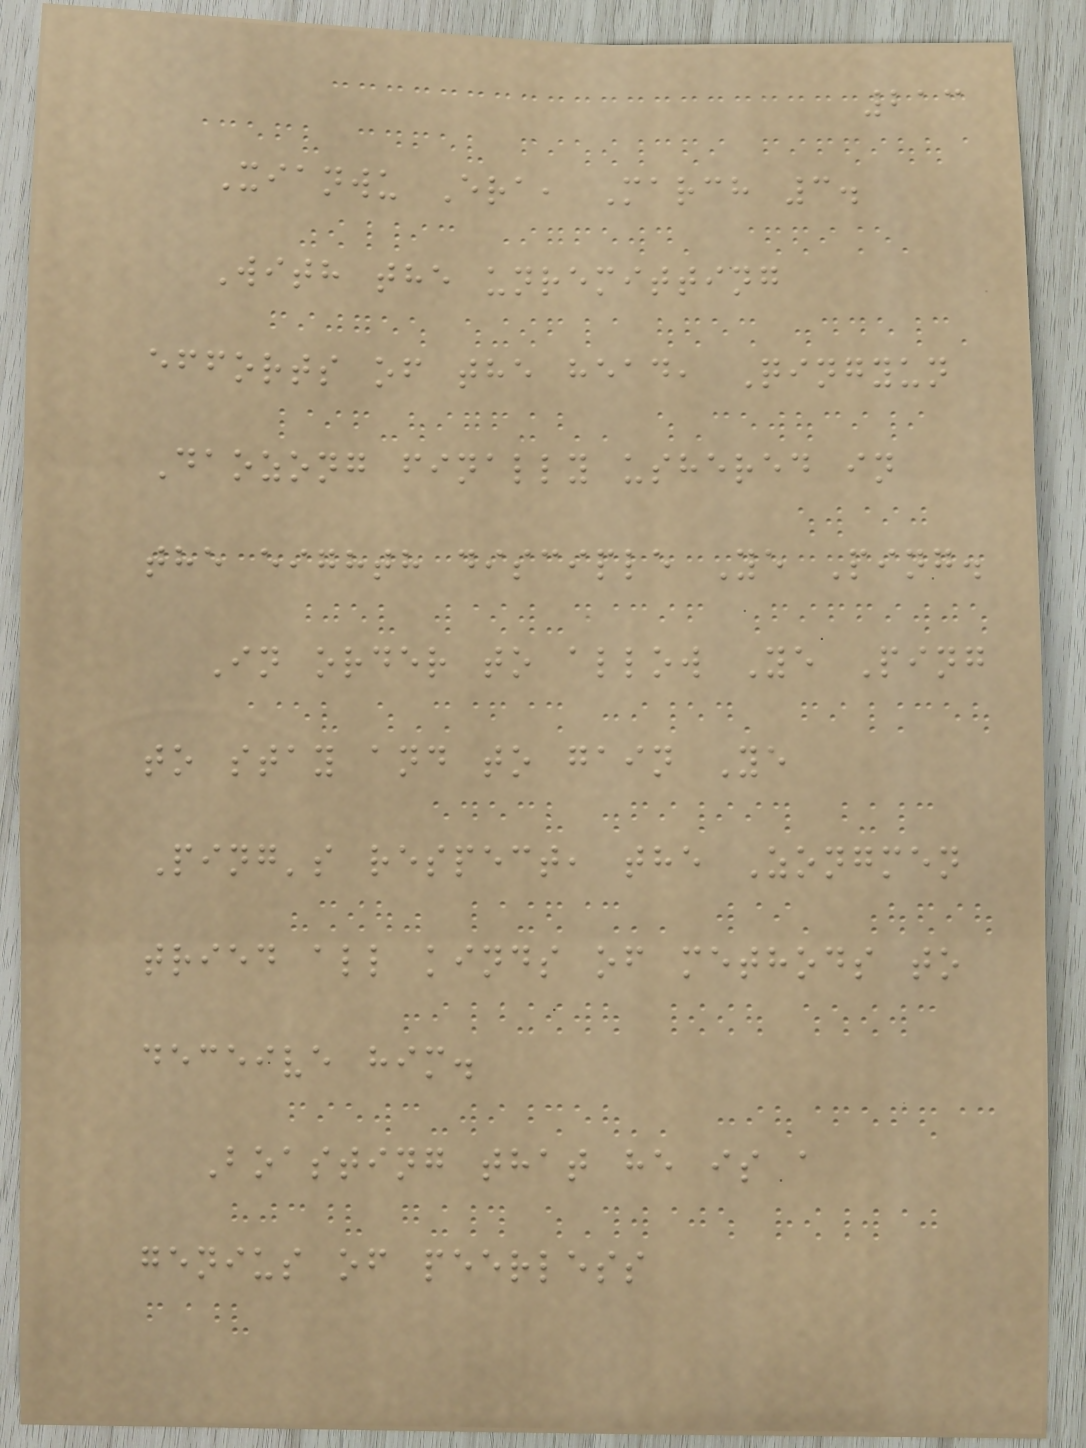213
Xianwu Era, March 3.
With the unremitting
efforts of the head, Qingyun
Daozong finally ushered in
the eighth disciple Ye Ping.
In order to allow Ye Ping
to stay and to gain Ye
Ping's respect, the Zongmen
tried all kinds of methods to
deceive him.
Boasting that he is a
genius of peerless
